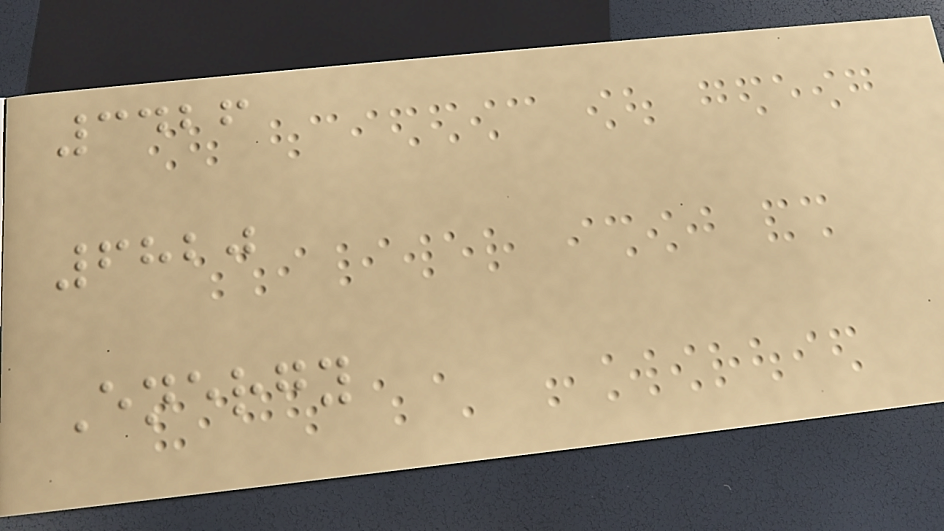3426
6820
Energy
